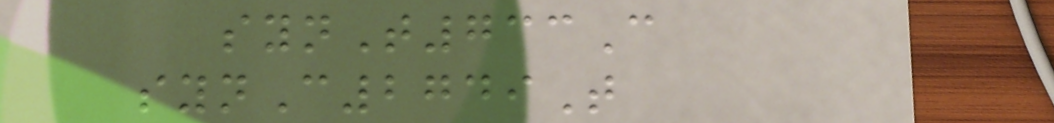synT733C
synC2749T
